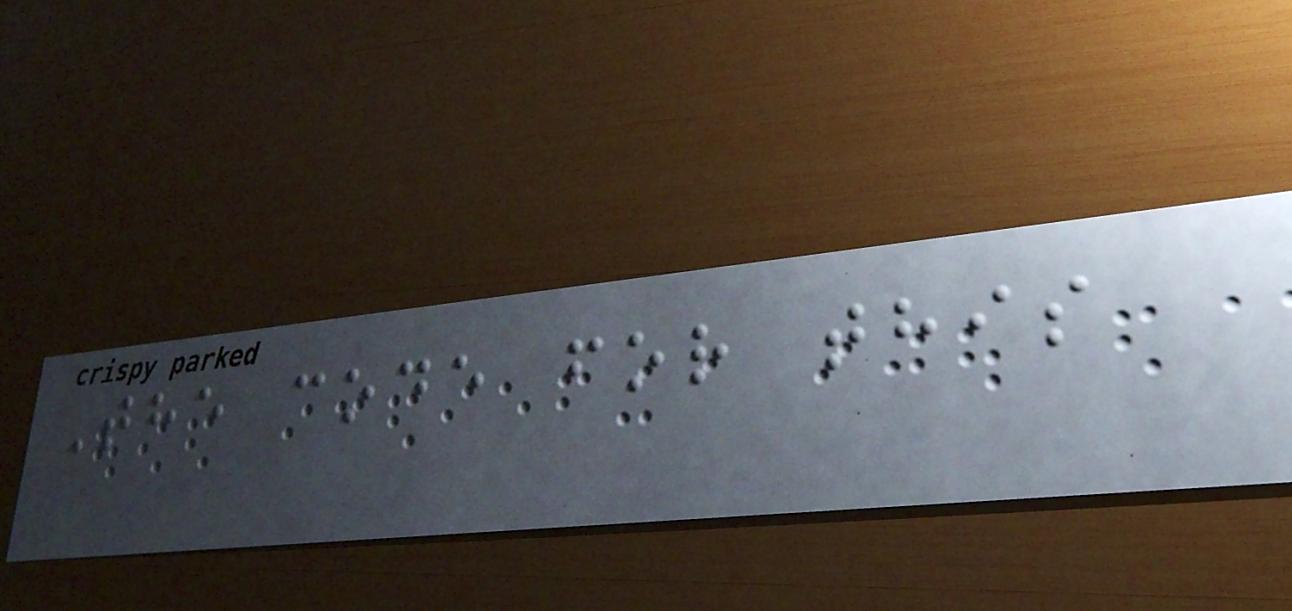The code for this
